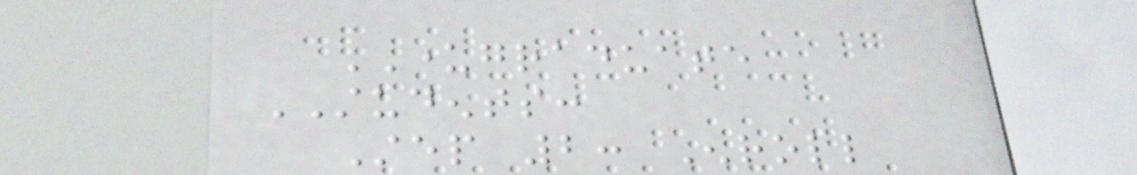UNDERGRADUATE
STUDENTS:
Step 2: Enroll
